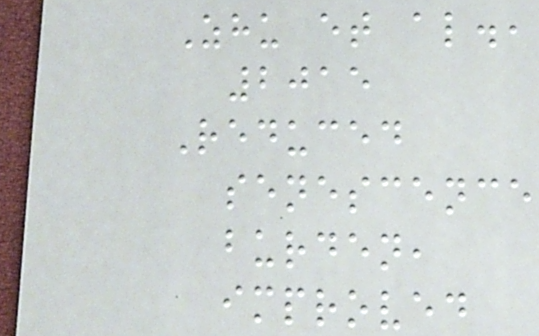Zhu et al.,
2015
Reduced
senescence
burden,
improved
